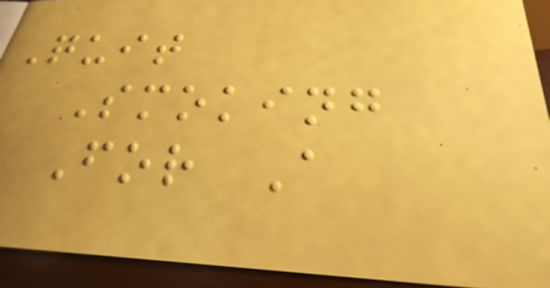Quit
Smoking
For A
